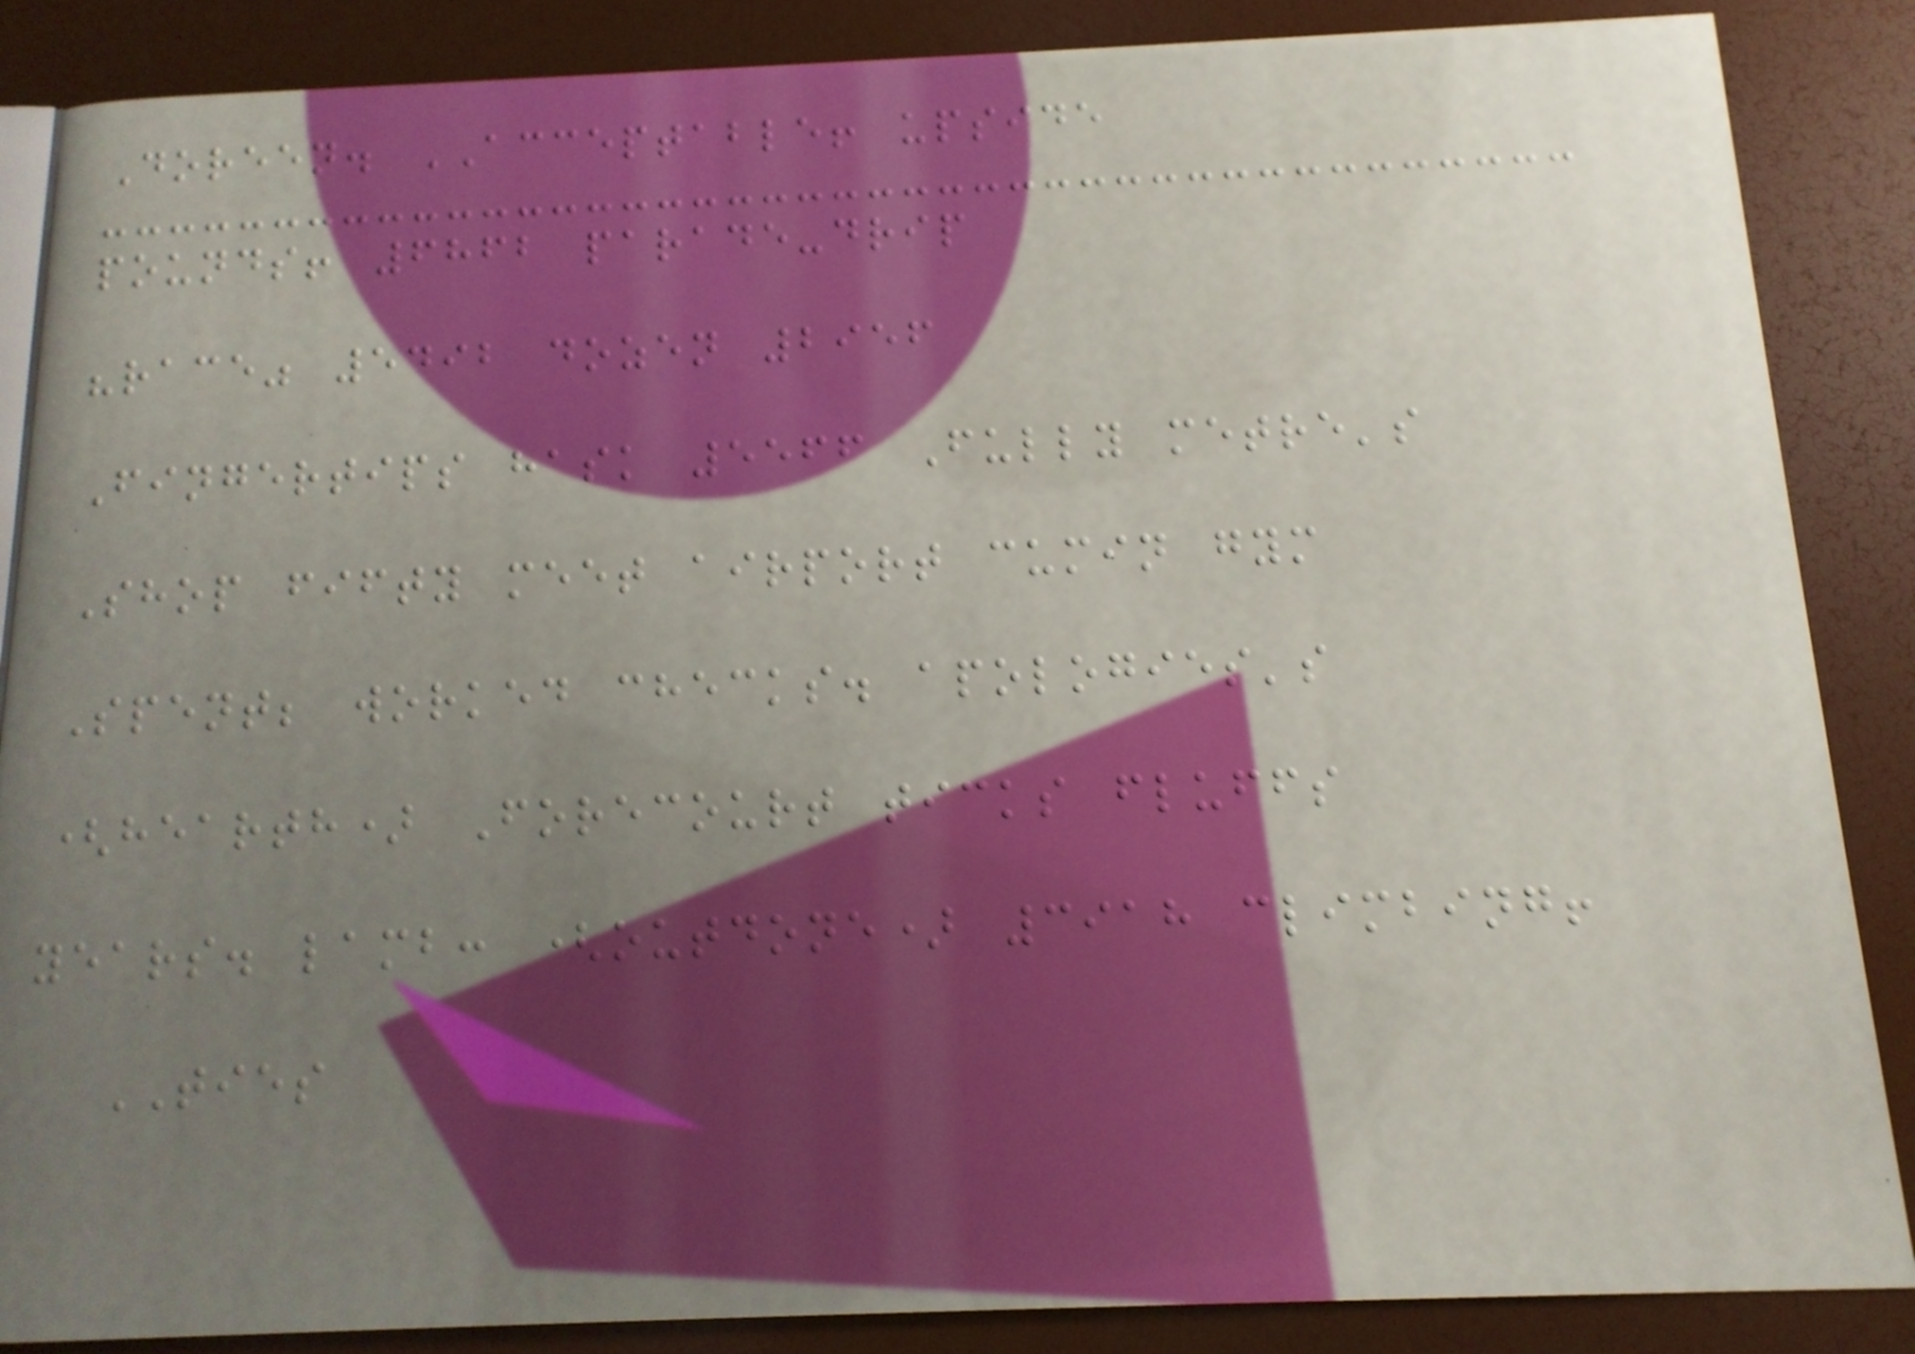Doreen. ACCEPTABLE! upside
pounds! 6862 parade-drip
"race" 5492 dozen 2956
Fingertips hask 5566 Fully metre's
Shop fifty meet airport cumin gym
Spent; worked checks. apologies's
(hearth) Forecourt ticks fluffs
years. lamb: (outdone) 3918 climbing!
TIES
